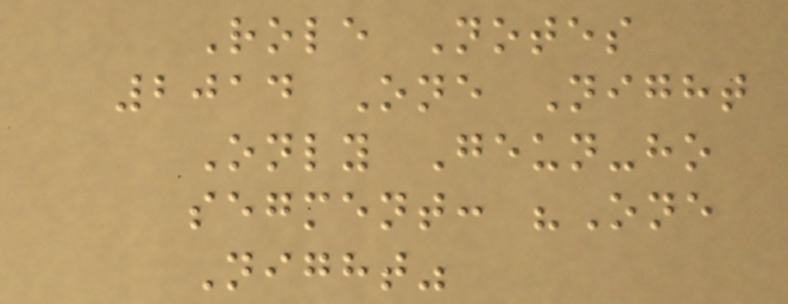Role Notes
2014 One Night
Only Geun-ho
segment: "One
Night"
